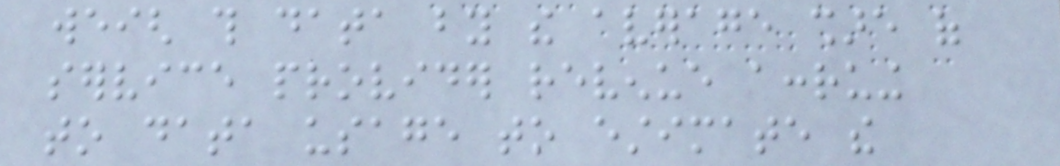weigh this data by the average share of
service provider revenue accruing
to data usage to estimate the
